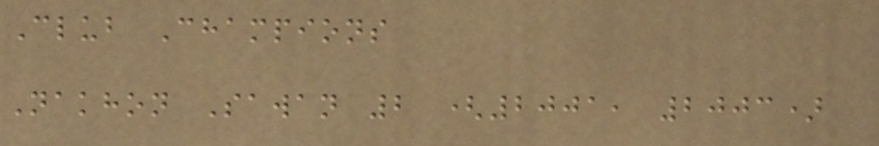Club Champions
Nakhon Sawan 2 (2001, 2003)
